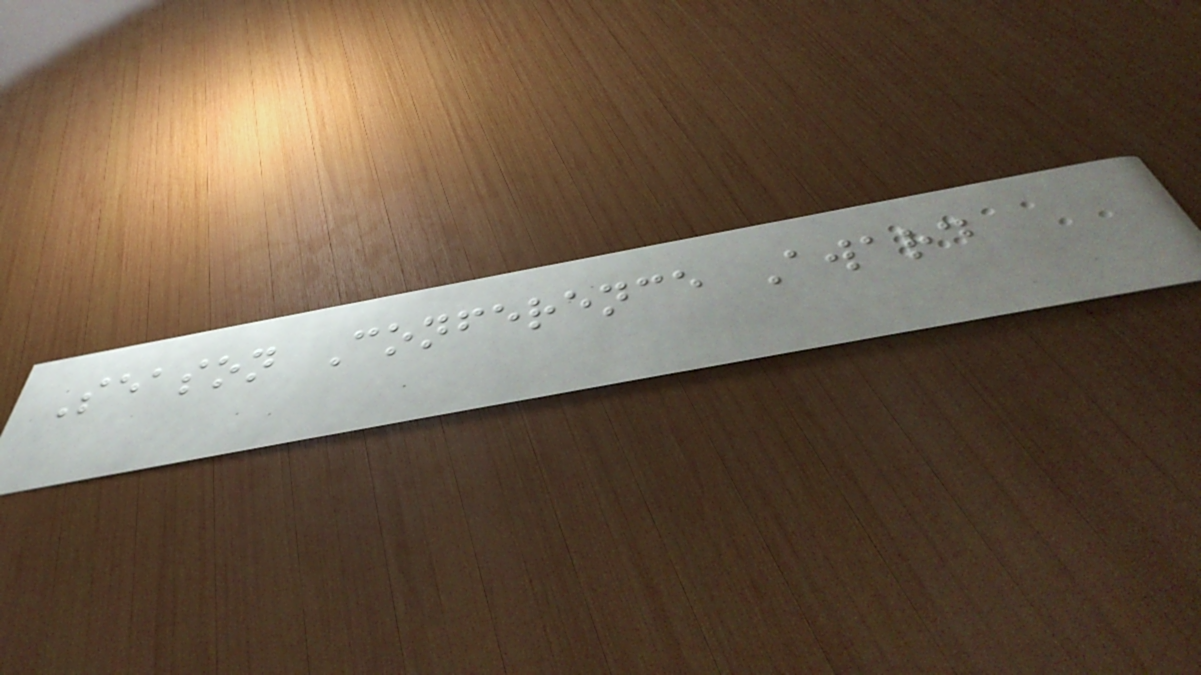Season Conference Award
